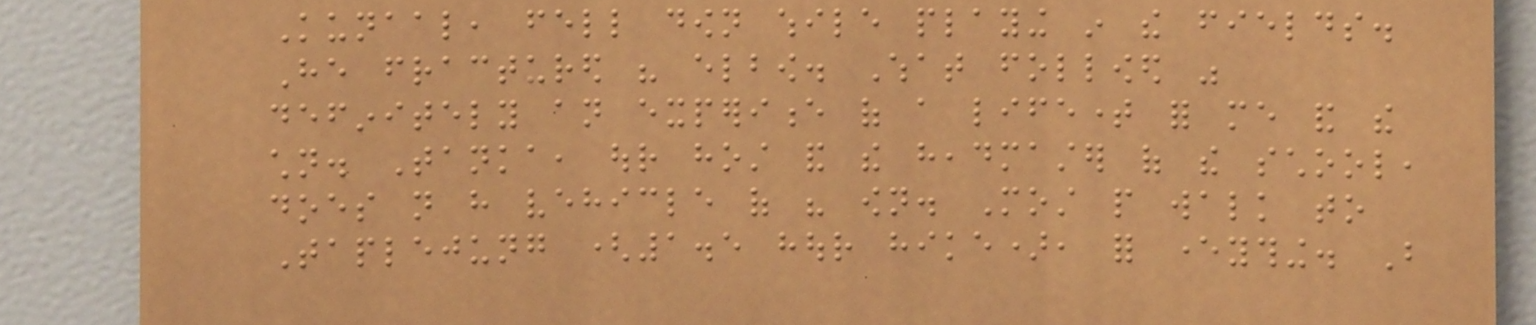Kunaal, fell down while playing in the fields.
He fractured his elbow. What followed was
definitely an experience of a lifetime for me and the
children. Tanka, our host and the headmaster of the school,
does not have vehicle of his own. Most people walk to
Taplejung (1.5 hour hike), for everything. But
